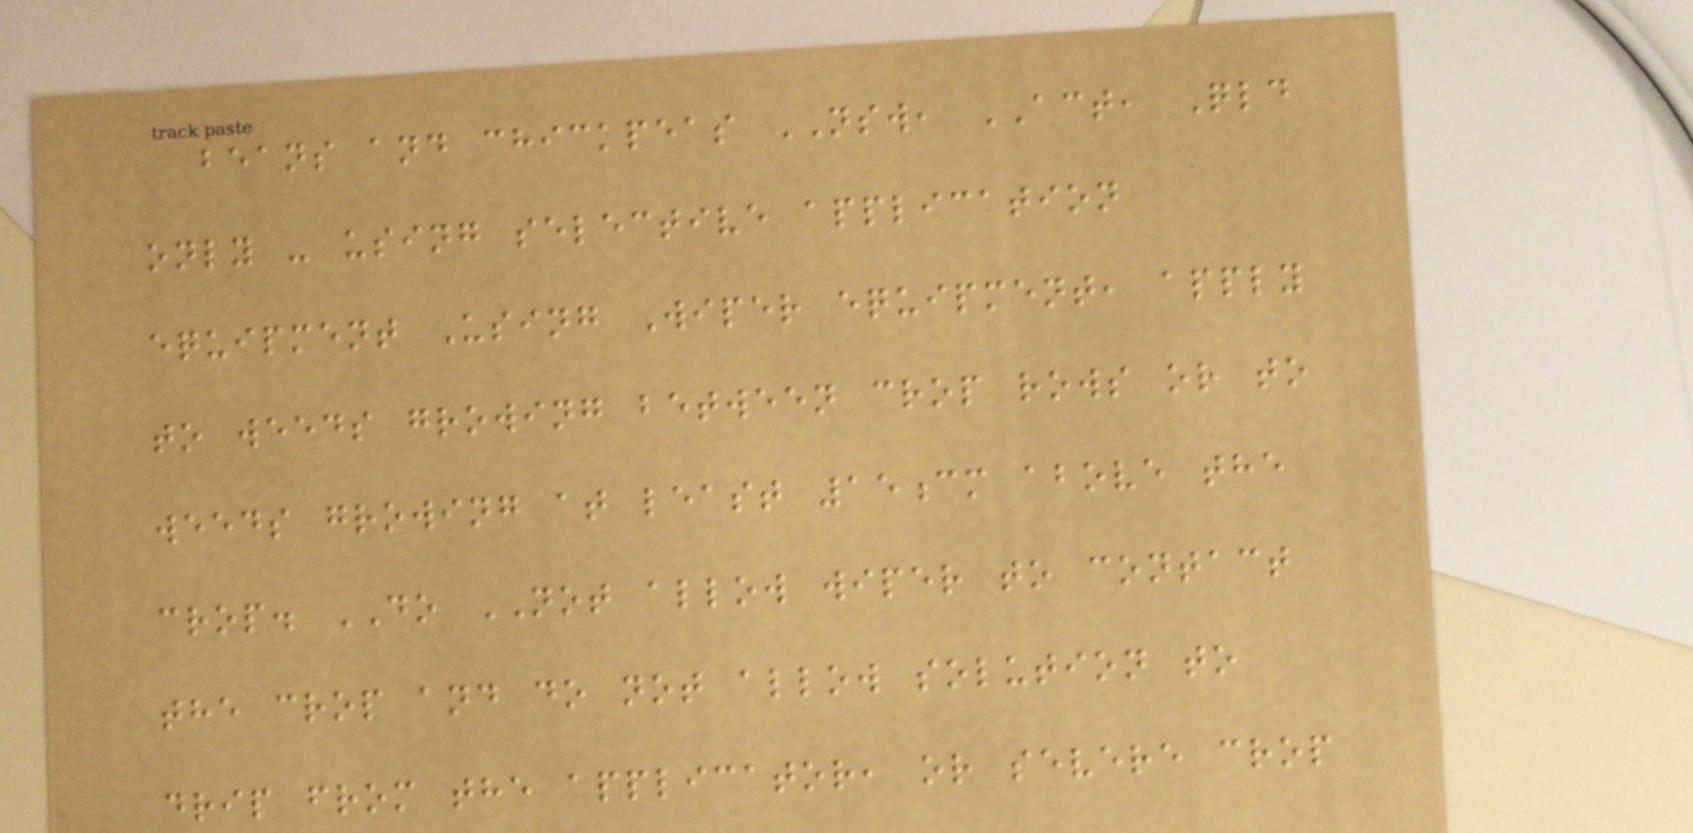beans and chickpeas NSW, ACT, Qld
only - using selective application
equipment Using Wiper equipment, apply
to weeds growing between crop rows or to
weeds growing at least 15cm above the
crop. DO NOT allow wiper to contact
the crop and do not allow solution to
drip from the applicator, or severe crop
